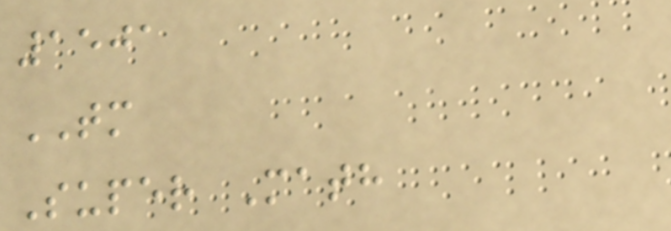1501
TM
Super Math
